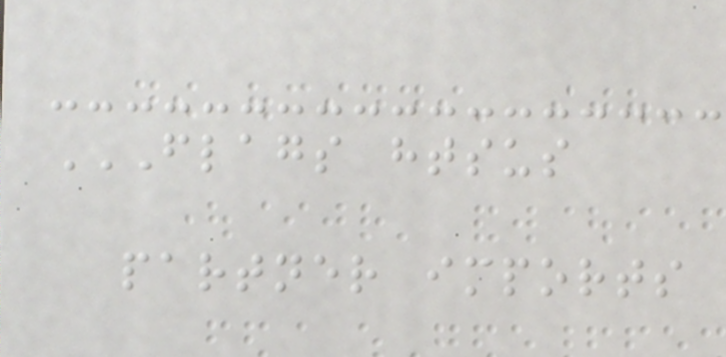FLAGS HTSUS
PARTNER IMPORTS
